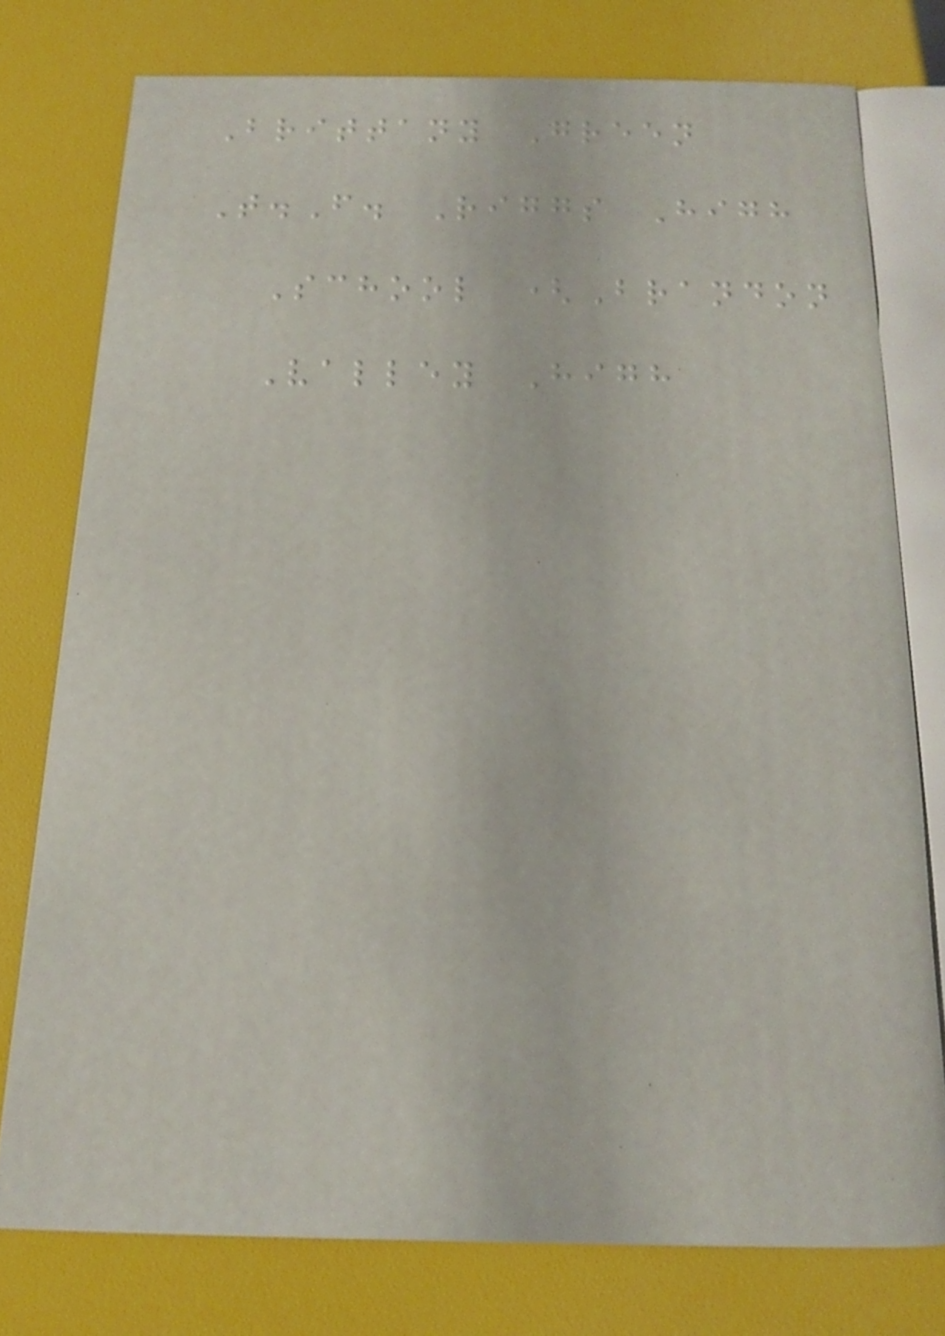Brittany Green
T.F. Riggs High
School (Brandon
Valley High
